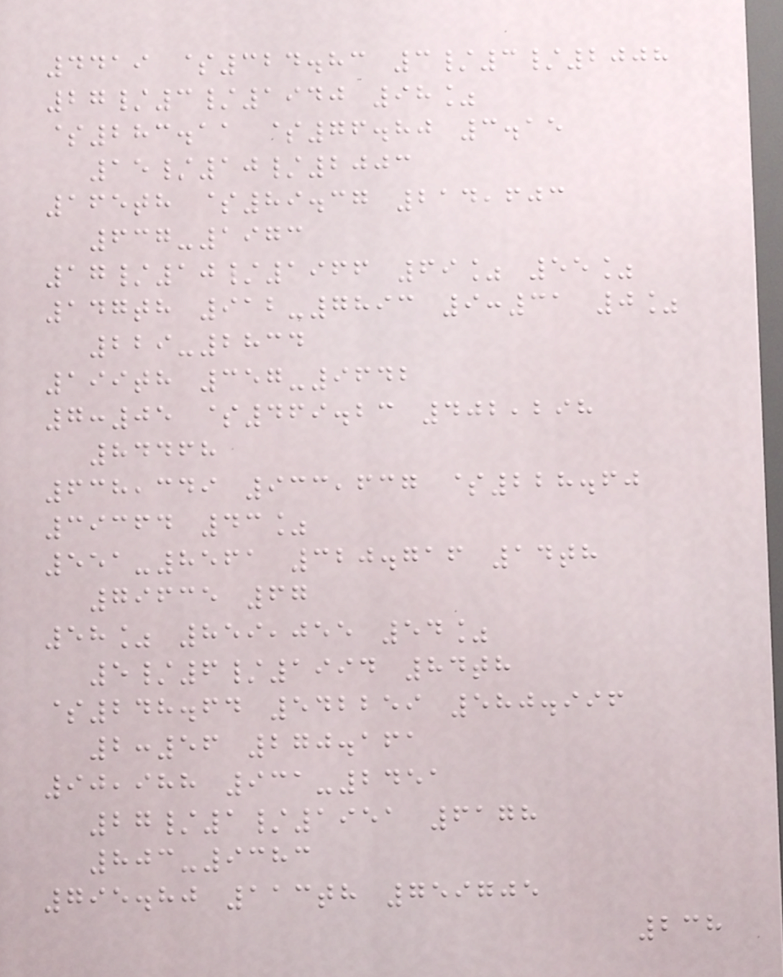4419 $324.83 3/3/2008
27/3/1940 98%
$283.11 $76.80 3.15
15/10/2003
165th $89.37 214,603
637-1973
17/10/1966 69% 55%
147th 912-7893 9:31 0%
229-2834
199th 357-9642
7:05 $469.23 402,298
84468
638,349 933,637 $228.60
39364 43%
551-8561 320.716 14th
79635 67
58% 859,055 54%
5/6/1994 84th
$248.64 542259 580.996
2:56 270.161
90,988 931-2451
27/1/1951 6178
803-9383
795.80 113th 759705
238
